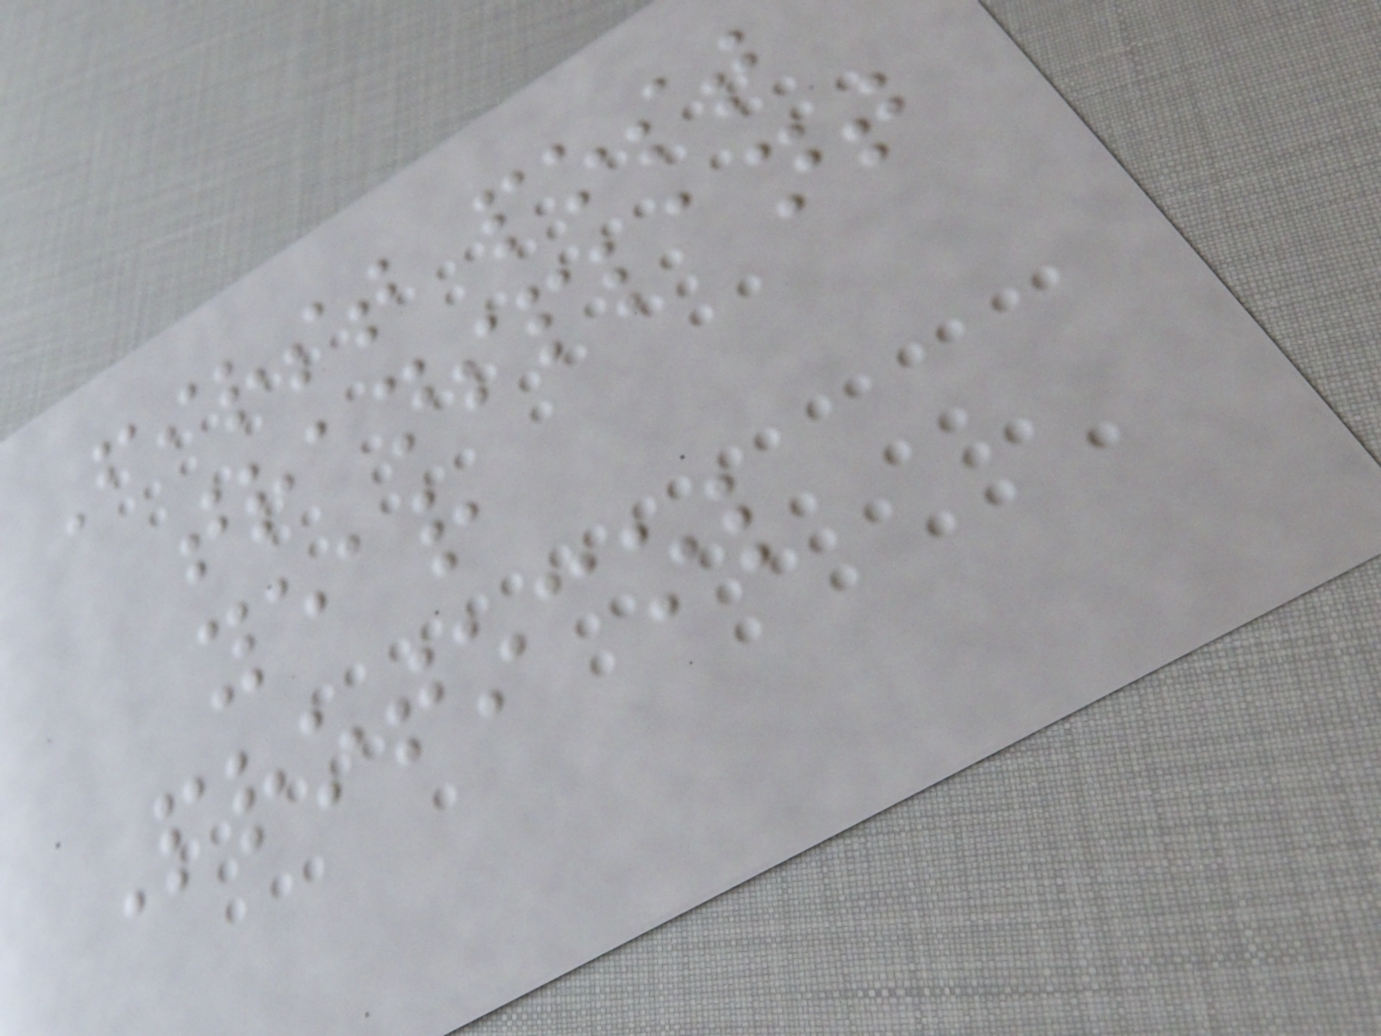First post
transplant
year
Protocol
